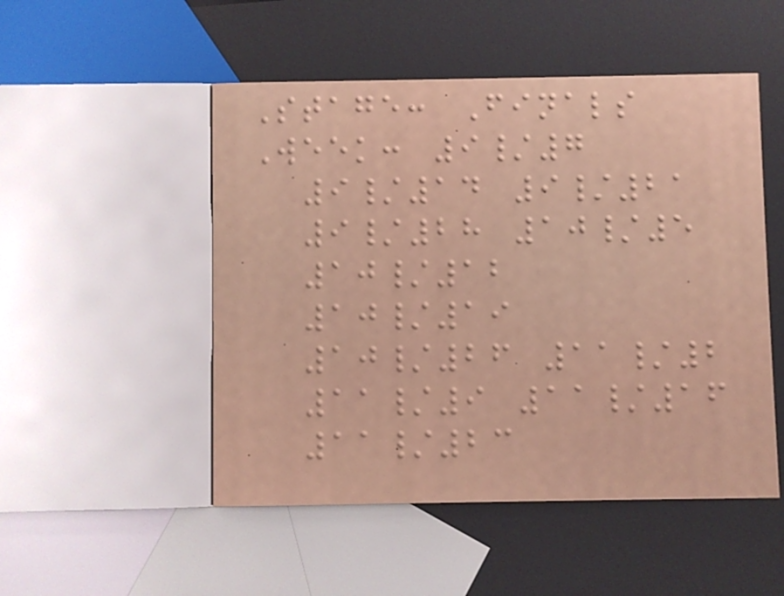Stage: Finals
Week: 9/7
9/14 9/21
9/28 10/5
10/12
10/19
10/26 11/2
11/9 11/16
11/23
